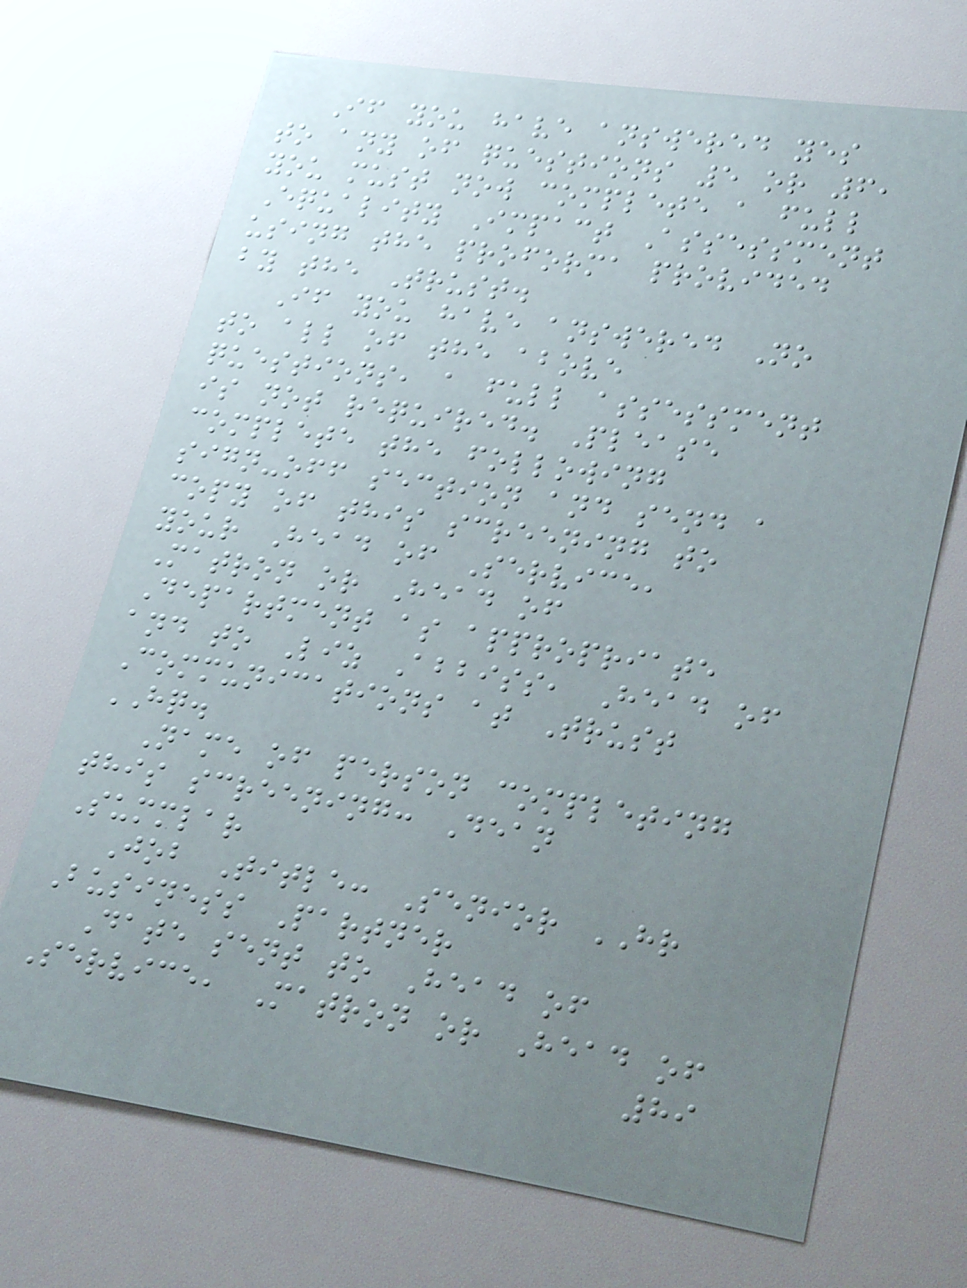If you have answered yes
to any of questions 5 or 6,
you must now complete a full
Equality Impact Assessment
using the proforma provided
by the Trust.
If you have answered No
to all of the above
questions, a full assessment
is not required. Please
complete the following
sign-off section and send a
copy of this screening to
your Head of Service,
Matron or Head of
Department as appropriate
and to Liz Abbiss, Head of
Communications at Trust
HQ.
Name of person completing
this screening: Dean
Summlar
Job Title: Senior HR
Business Partner
Date sent to Head of
Service, Matron or Head of
89
